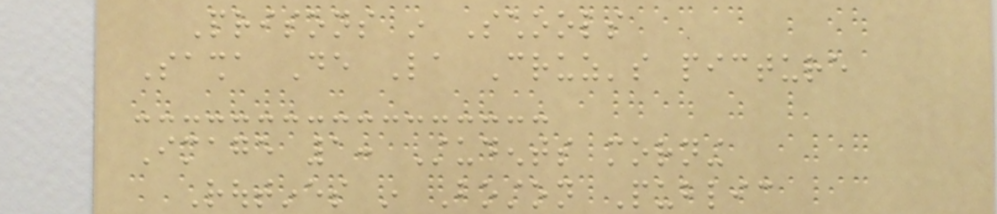Prisons in Schools
Sasha De La Cruz's picture
Image 1: Students morning
Routines in Boston Public
